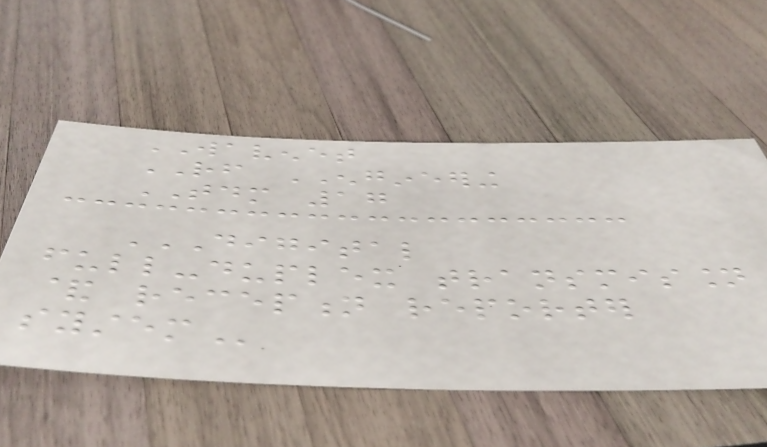WAVENET
RF ENGINEERING
TDM 17
DIGITAL
FULL-DUPLEX TRANSMISSION
& RECEPTION REPORTER
SYSTEM
